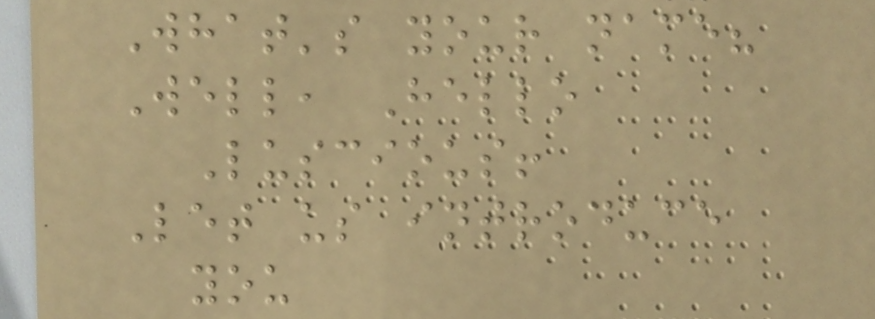What's your name?
Well, Hello
Luscious!
Let us introduce
you
